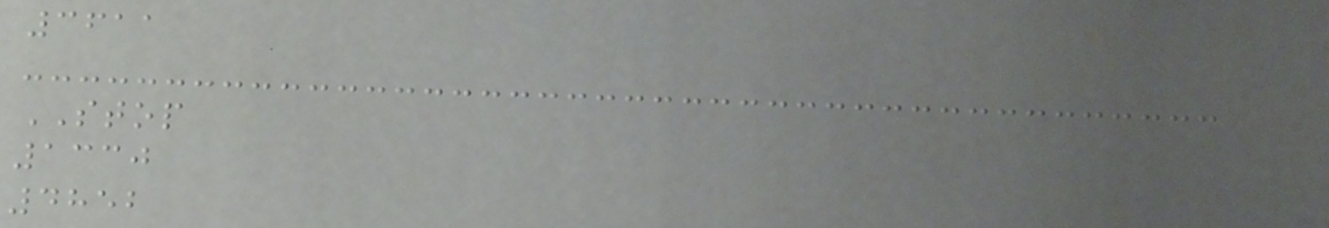3611
STOP
1330
4852
